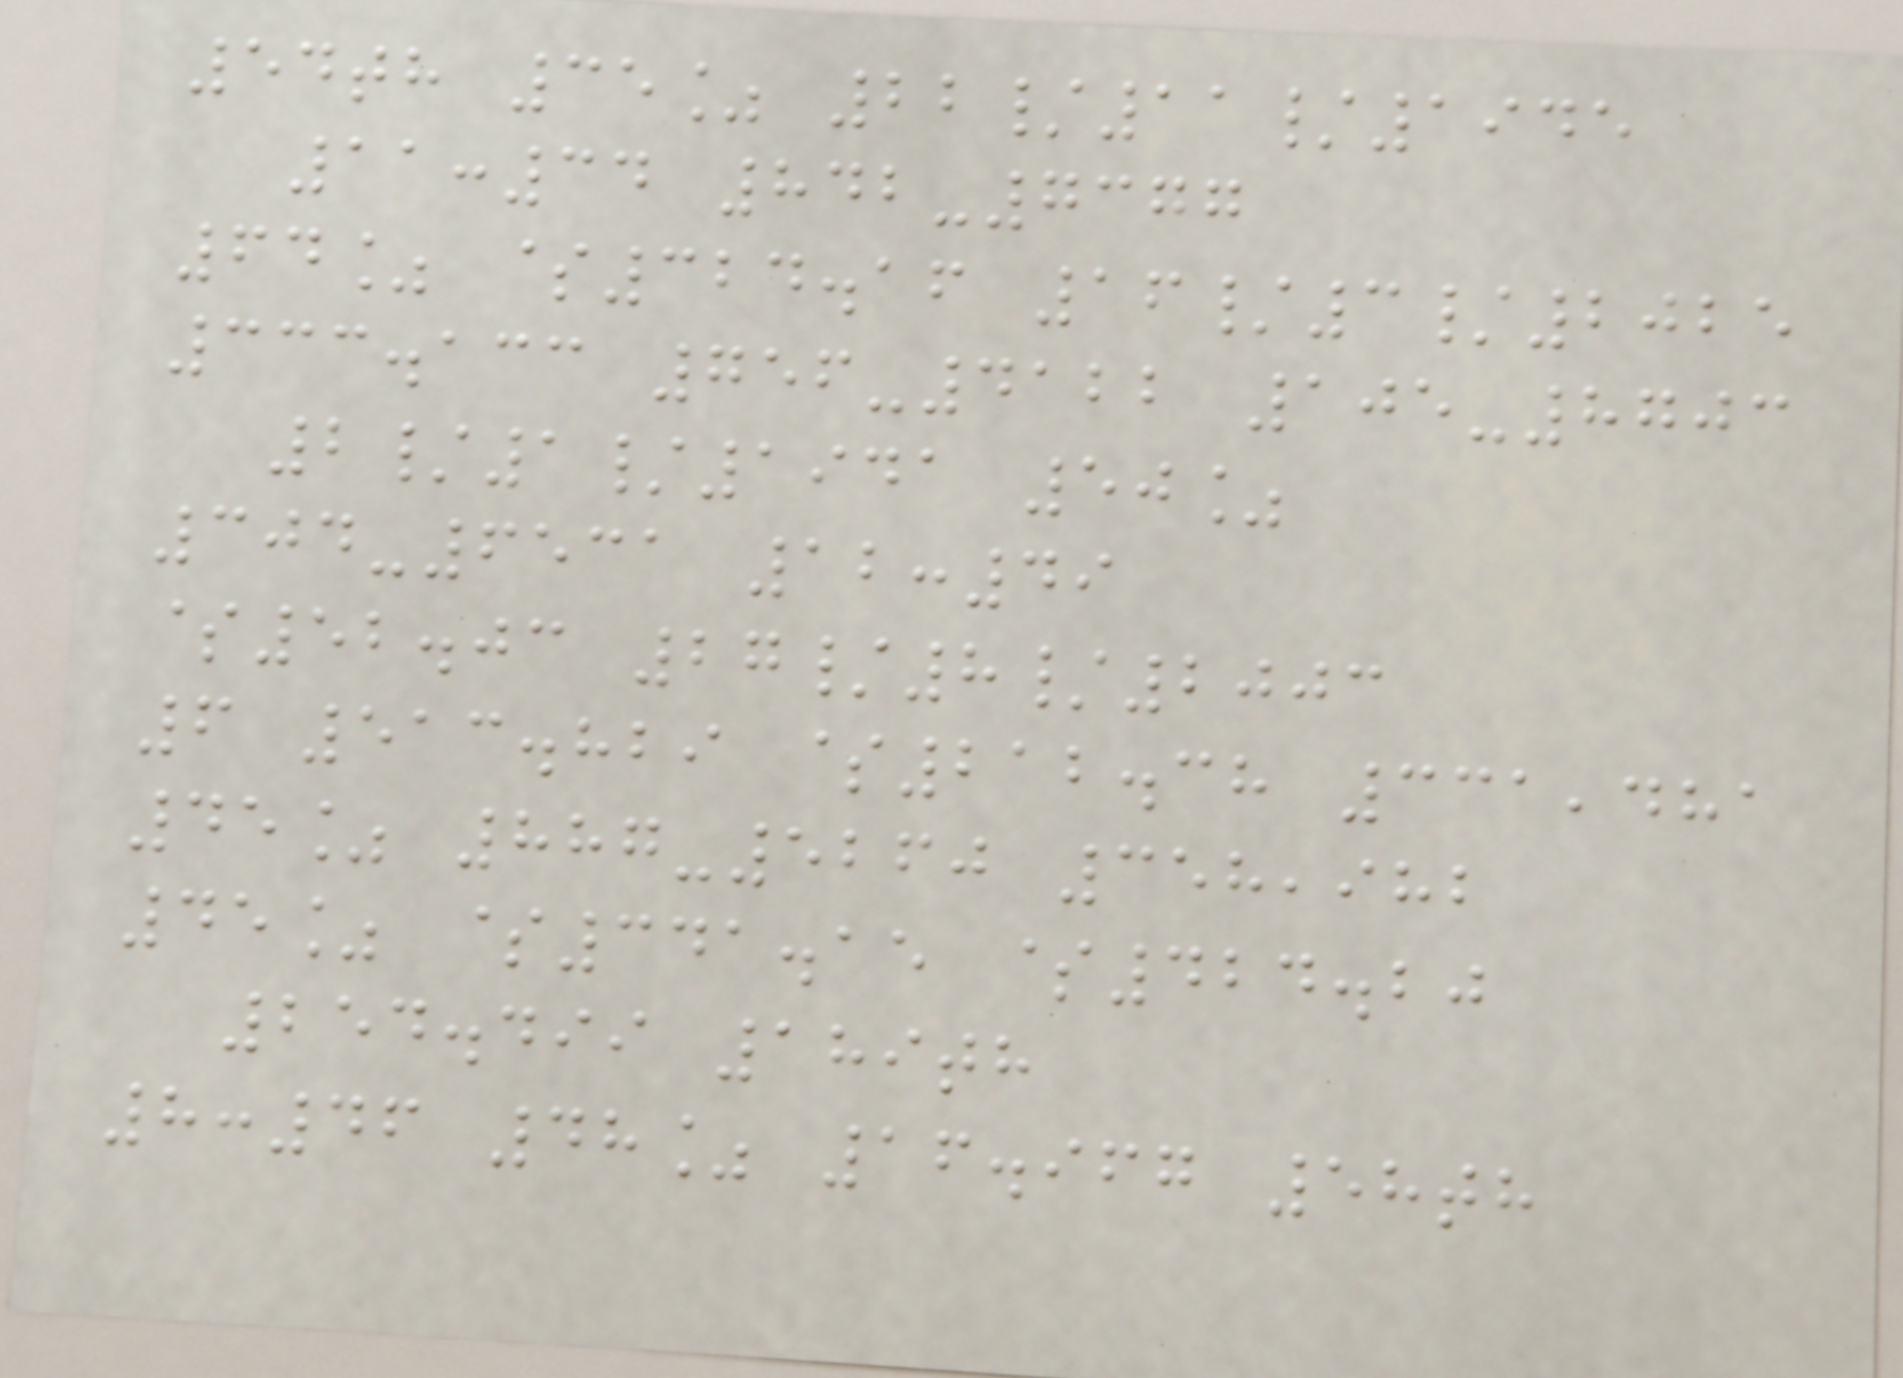54th 35% 22/11/1945
11:34 842-7377
64% $324.16 16/3/2025
333.133 756-4122 105-8703
2/1/1941 50%
304-6531 12:49
$52.03 27/8/2003
6 513.829 $212.38 331,481
45% 887-5260 358,982
45% $341.15 $424.20
254.499 189th
8:46 48% 16.967 58th
